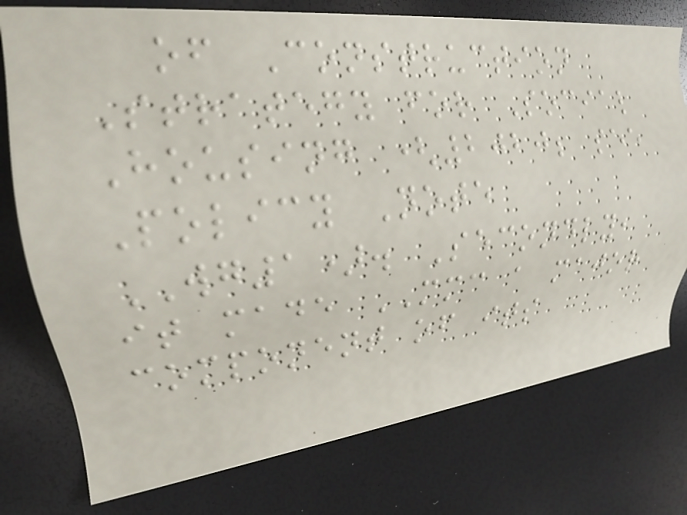of Construction
Strategy for Social
Housing (2020; see
Policy Note
WG1). Secondly,
it made MMC a major
component of its
